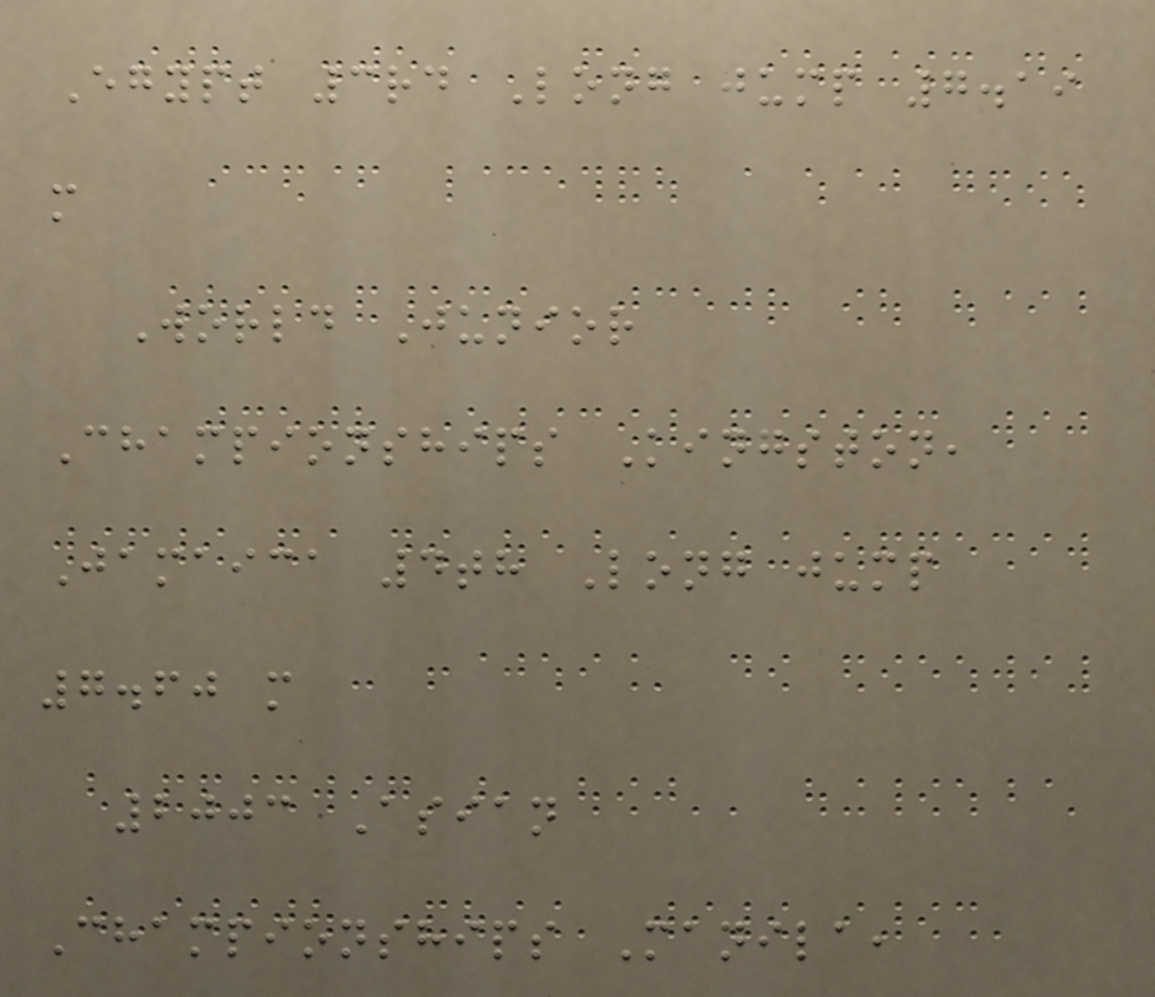Egypt 3rd Long jump 7.19
m
World Junior
Championships Kingston,
Jamaica 4th Long jump
7.60 m
2003 Asian
Championships Manila,
